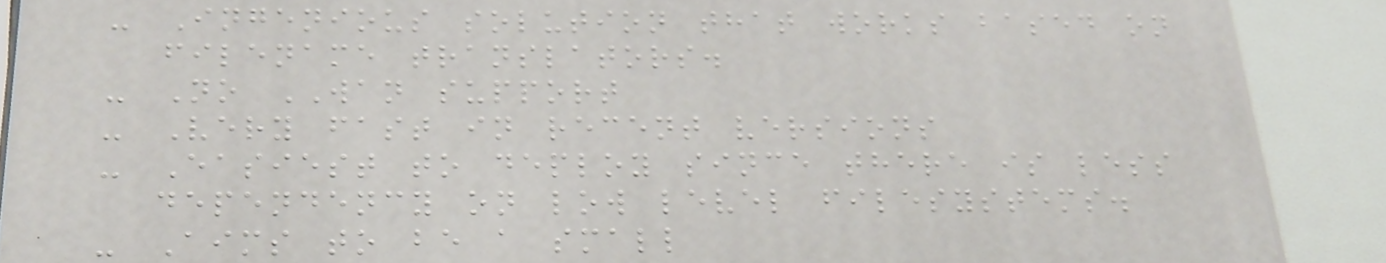- Ingenious solution that works based on
filename translators.
- No WAN support
- Very fast in recent versions
- Easiest to deploy since there is less
dependency on low level filesystems.
- Aims to be a small
